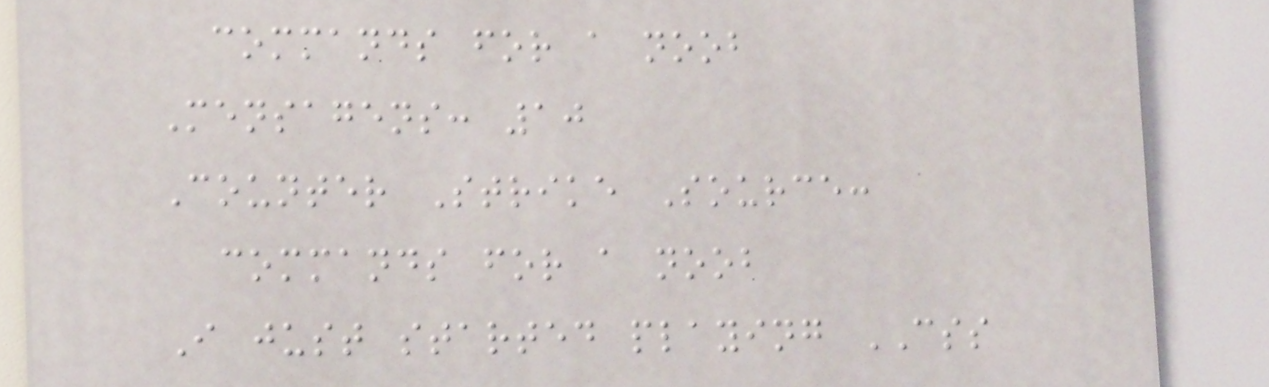commands for a noob
Mensagens: 10
Counter Strike Source:
commands for a noob
I just started playing CSS
